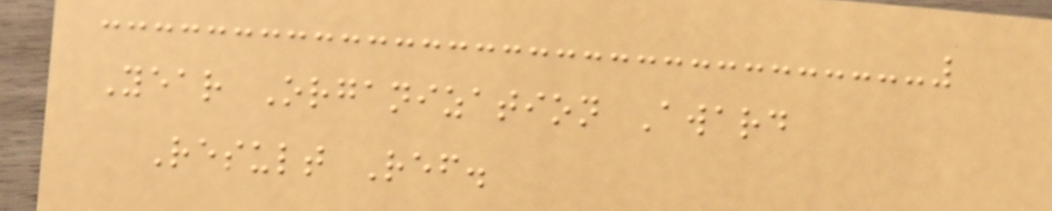Year Organization Award
Result Ref.
